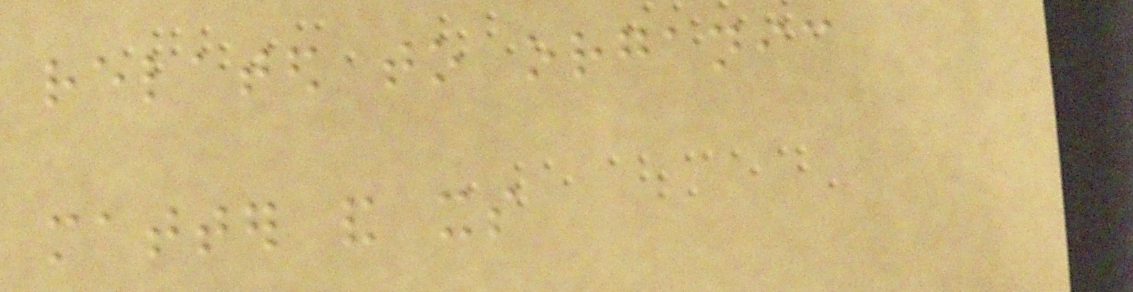related to organic
matter and its
